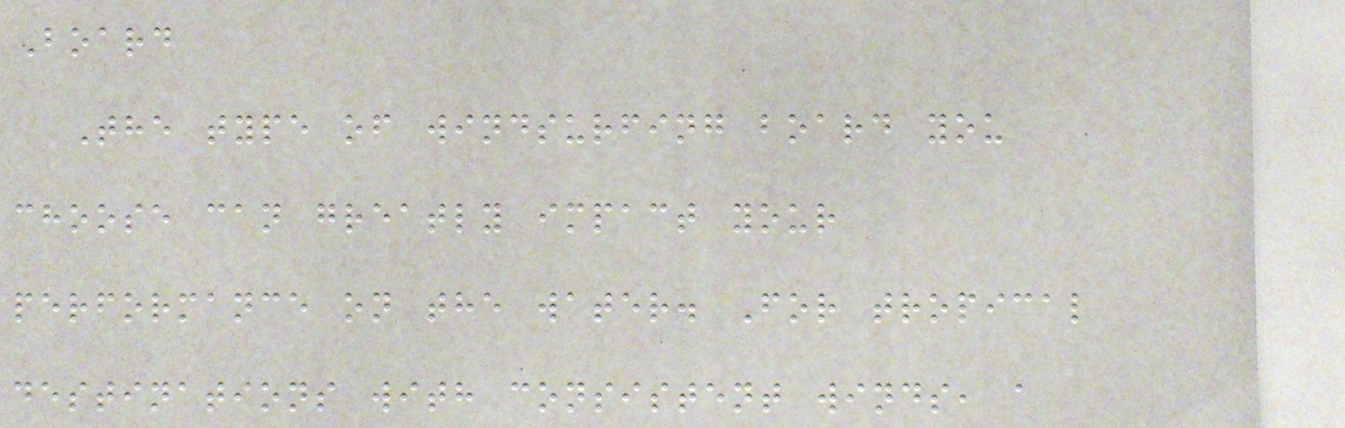Board
The type of windsurfing board you
choose can greatly impact your
performance on the water. For tropical
destinations with consistent winds, a
